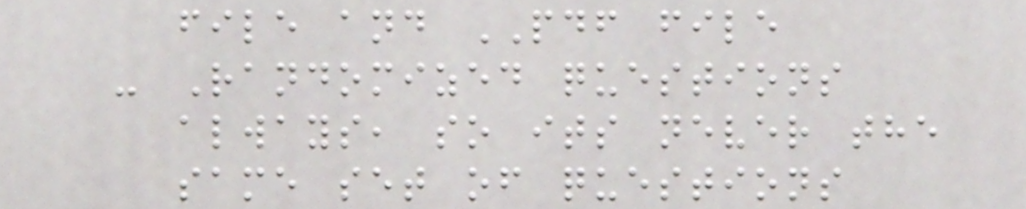file and PDF file
- Randomized questions
always, so its never the
same set of questions
